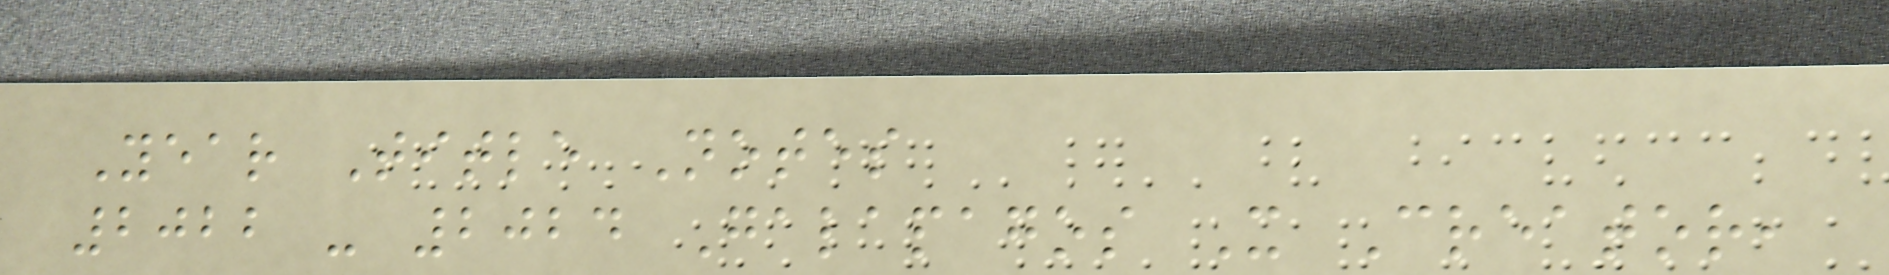Year Title Notes
2022 - 2024 Galapagos X Creator,
